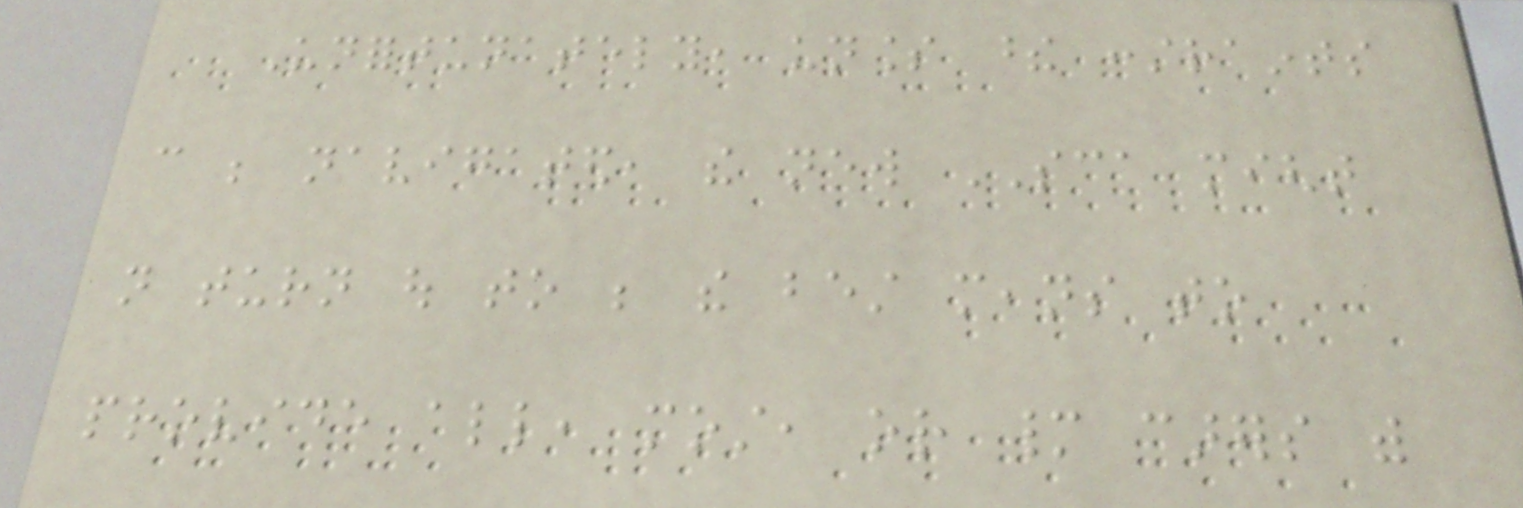Unfortunately, unless these constraints
can be navigated, the new SCA might
not turn out to be the best means to
provide all, most, or many carers with
